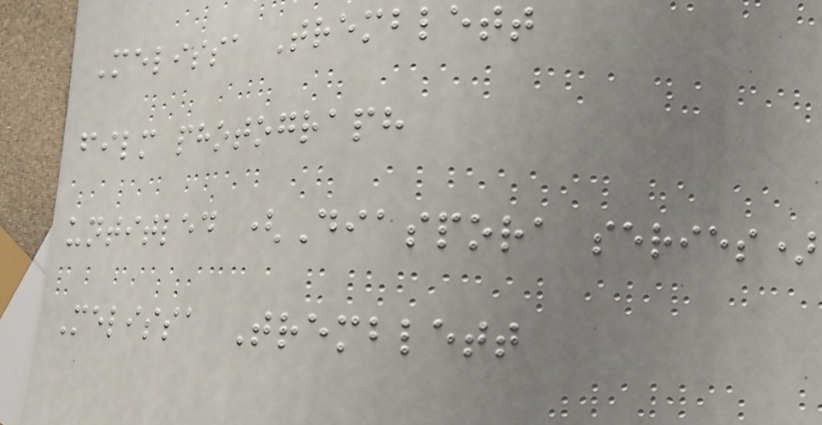Melissa Tremblett
film photograph
untitled (Diaspora series)
Melissa Tremblett
